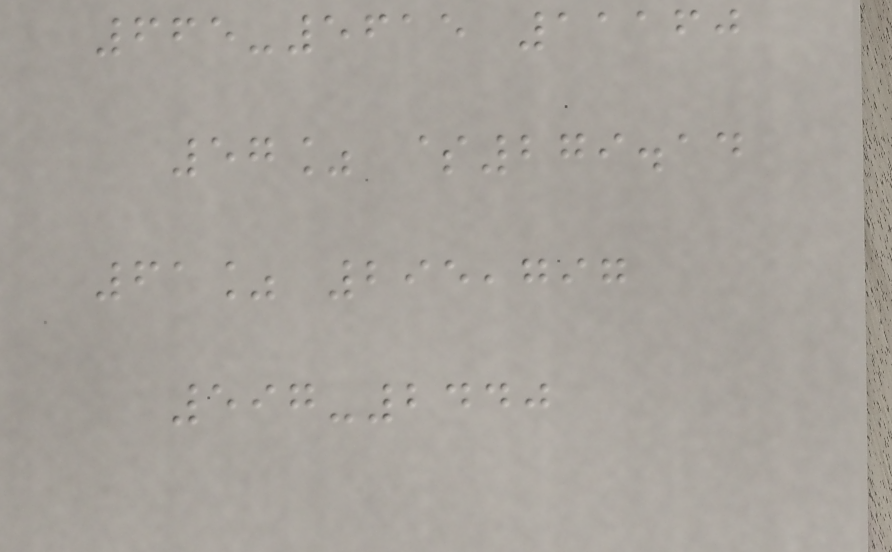665-5615 11160
57% $279.14
61% 295,797
597-2440
